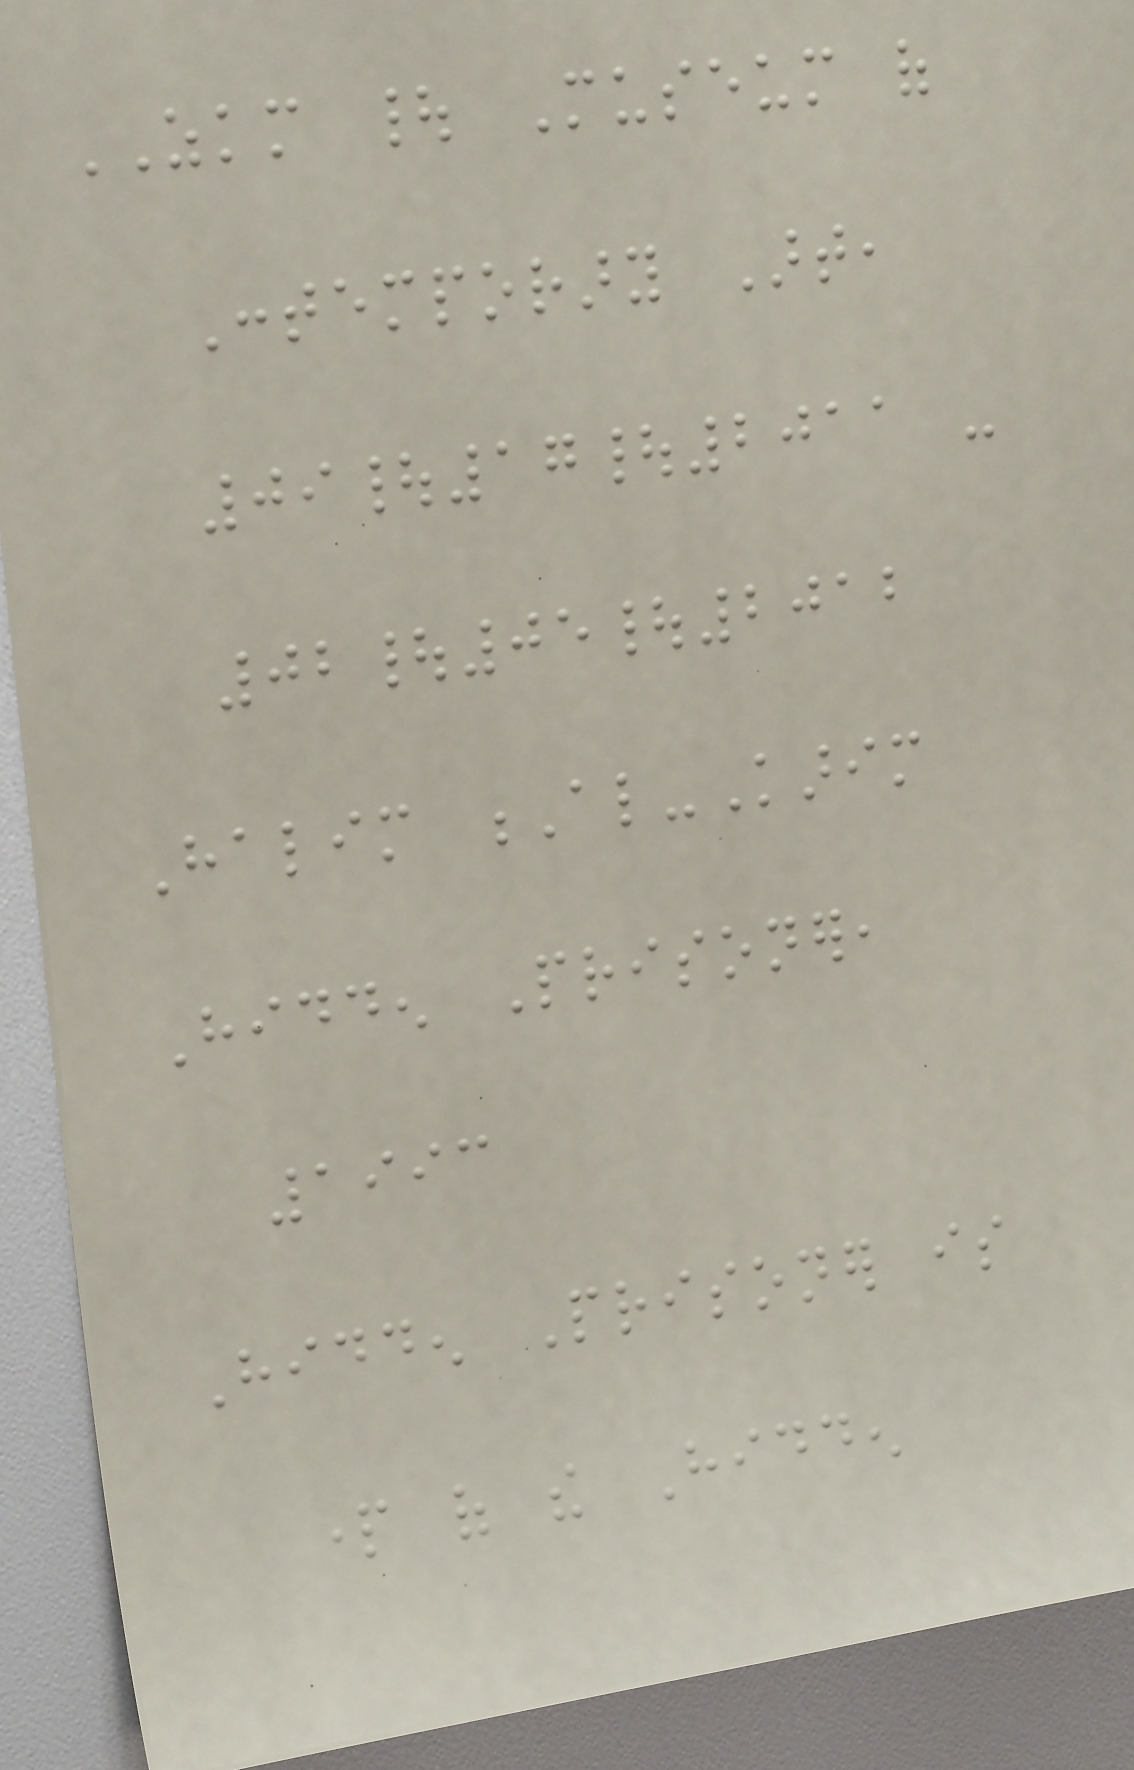ZKM | Museum of
Contemporary Art,
09|17|2011 -
02|05|2012
Halim Al-Karim
Hidden Prisoner,
1993
Hidden Prisoner is
part of the Hidden
